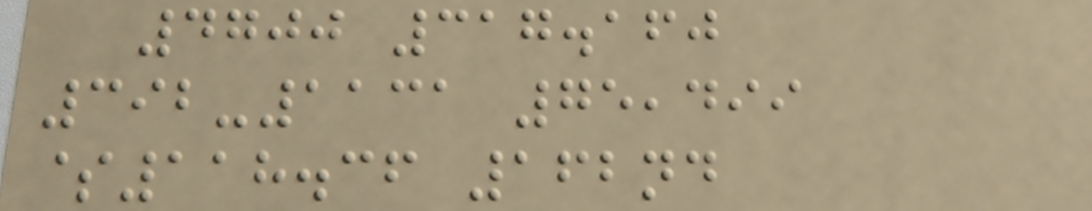4700 317.160
392-1131 75,499
$118.36 162nd
